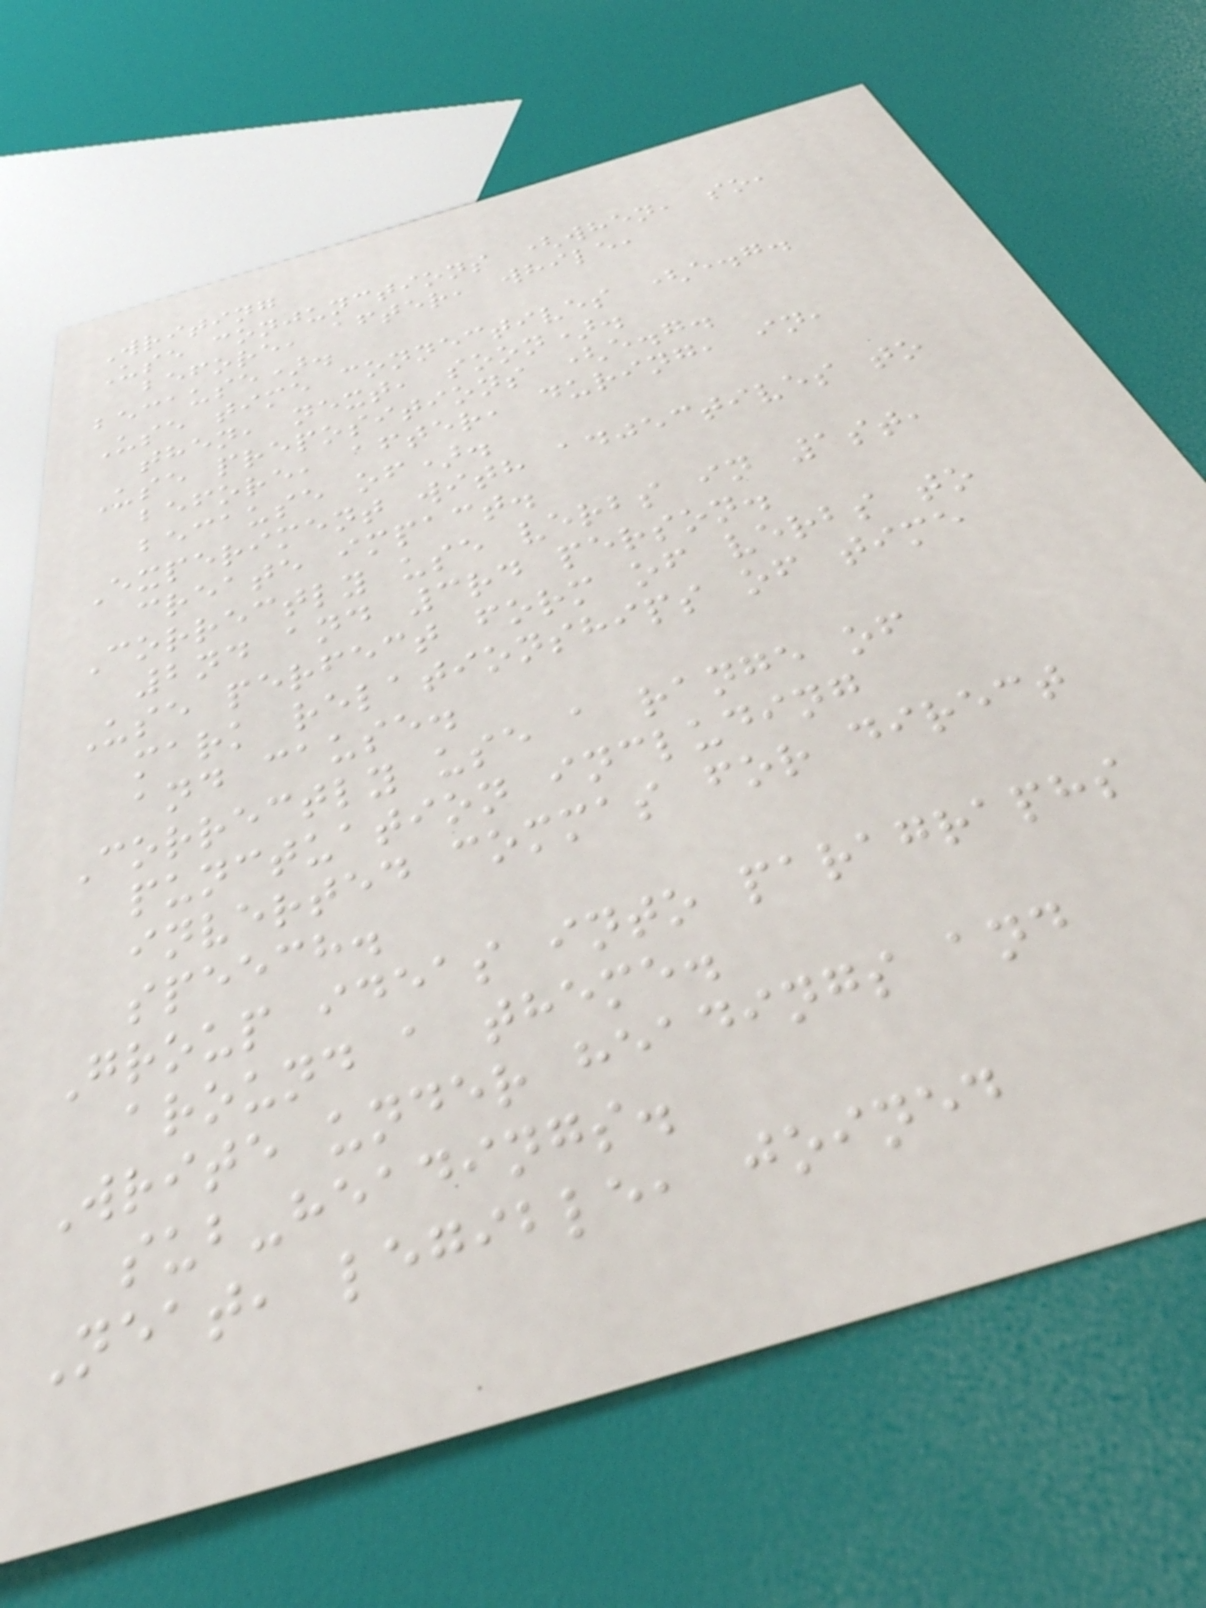Writing
Use conjunctions (when, so,
before, after, while,
because).
Use time connectives (e.g.
then, next, soon).
Use prepositions (e.g.
before, after, during, in,
because of).
Experiment with adjectives to
create impact.
Correctly use verbs in 1st,
2nd and 3rd person.
Use perfect form of verbs to
mark relationships of time
and cause.
Correctly use a range of
punctuation including
inverted commas for direct
speech.
Group ideas into paragraphs
around a theme.
Write under headings and
sub-headings.
Neat, legible, joined
